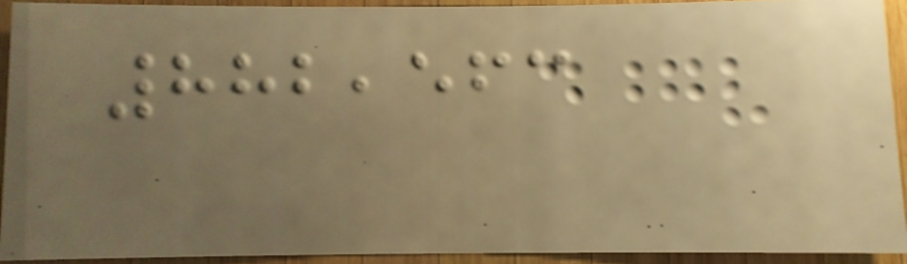882,563
